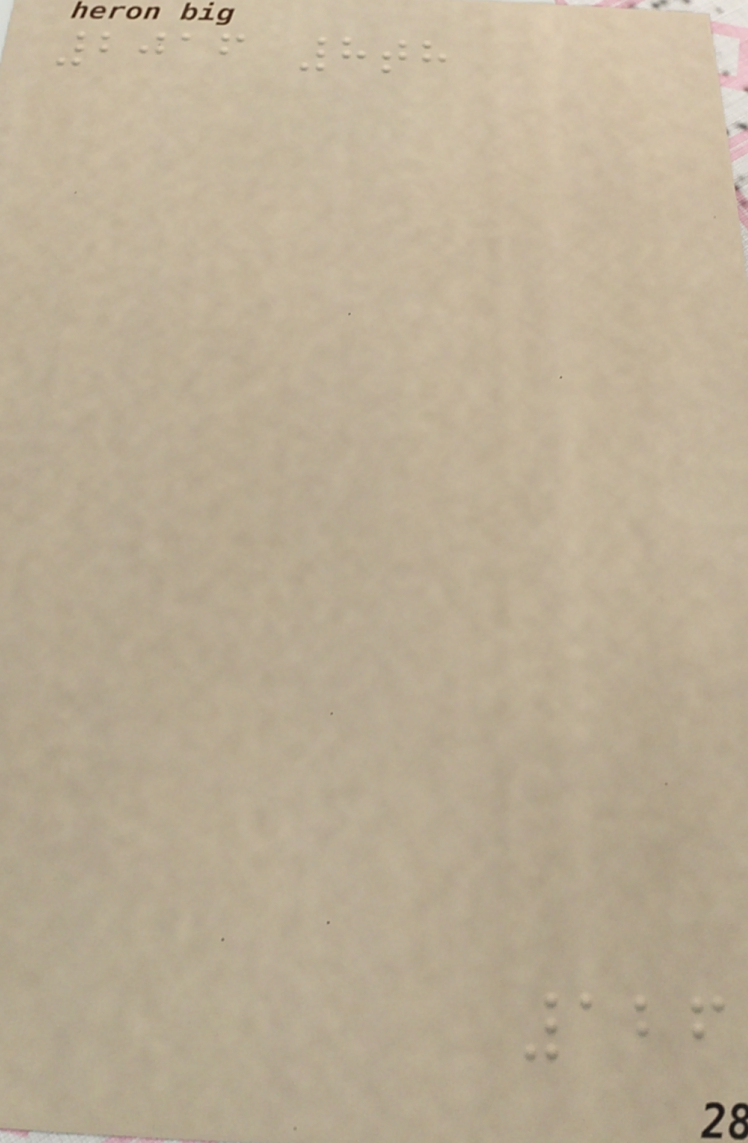2016 8th
126
